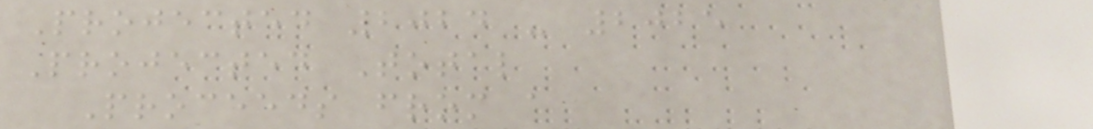Projected 2024 - 2025
Projected Total
Proceeds from a
